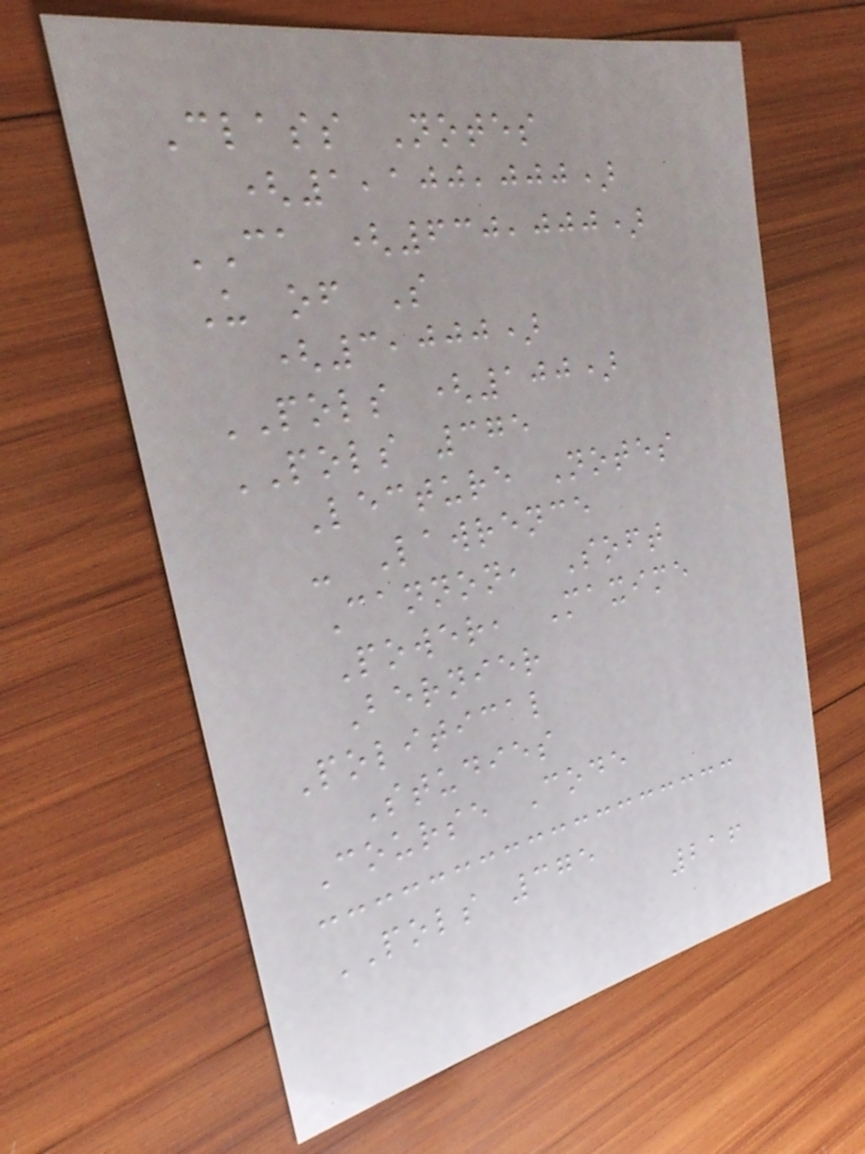Class Notes
(1,100,000)
CA (630,000)
U of S
(3,000)
POLS (100)
POLS 375
Lecture Notes
- Lawrence
Cannon, Soft
Power, Maxime
Bernier
Political
Studies
Course Code
POLS 375
216
